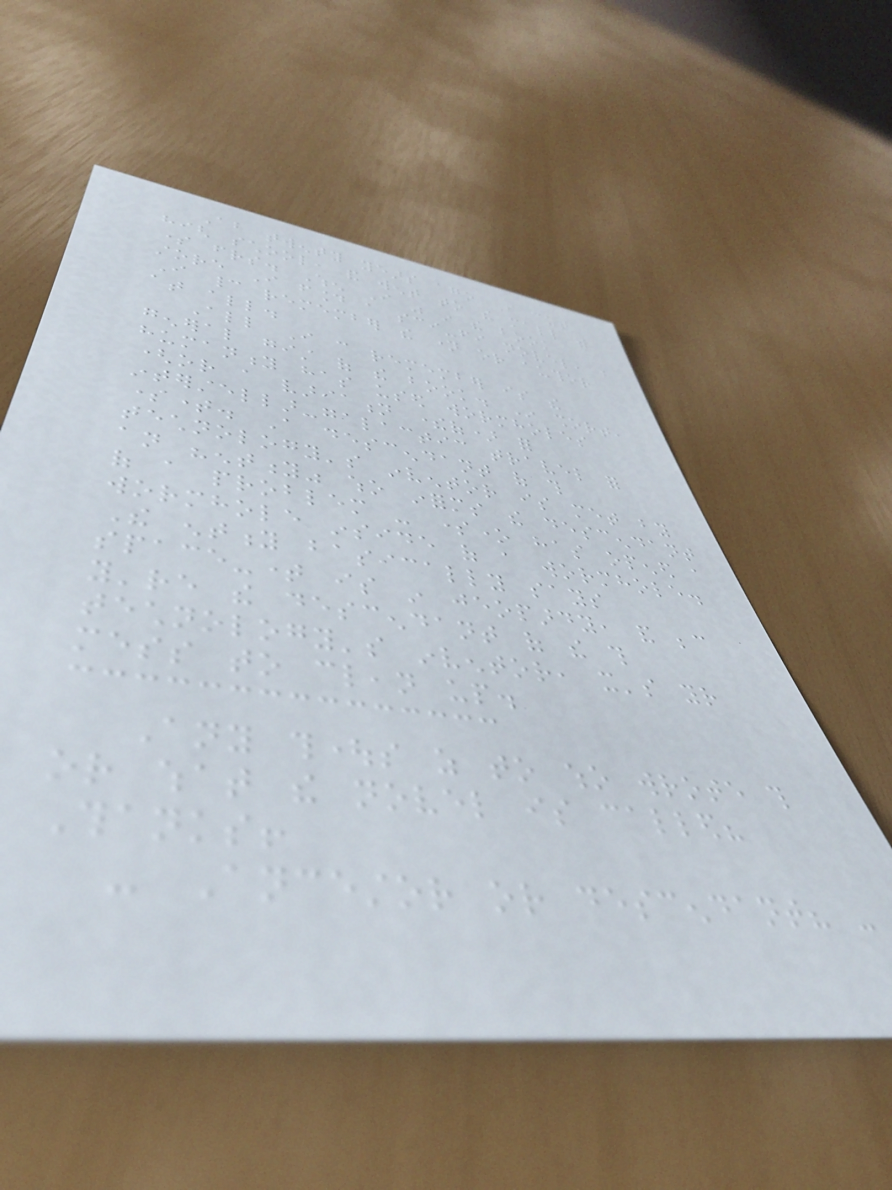About twenty years ago I cut
high school, and went to the mall with
some friends. When I was in the book
store I found a sci-fi novel, but
I cannot remember the name or author
at all.
All I can remember is the
general gist of the book. In short,
humanity has used wormholes
(or a variation thereof) for
interstellar-galactic travel for
sometime. A descendant of this
technology's inventor is met by
an "entity" who informs the descendant
of a problem - someone has opened a
wormhole inside of a wormhole.
The entity basically says
space-time is in jeopardy, and because
you're the descendant of the this
technology's inventor, it's your
mess to clean up.
Any thoughts as to who wrote this
or what the novel is called?
Thanks!
- Ancestor or descendant? -
